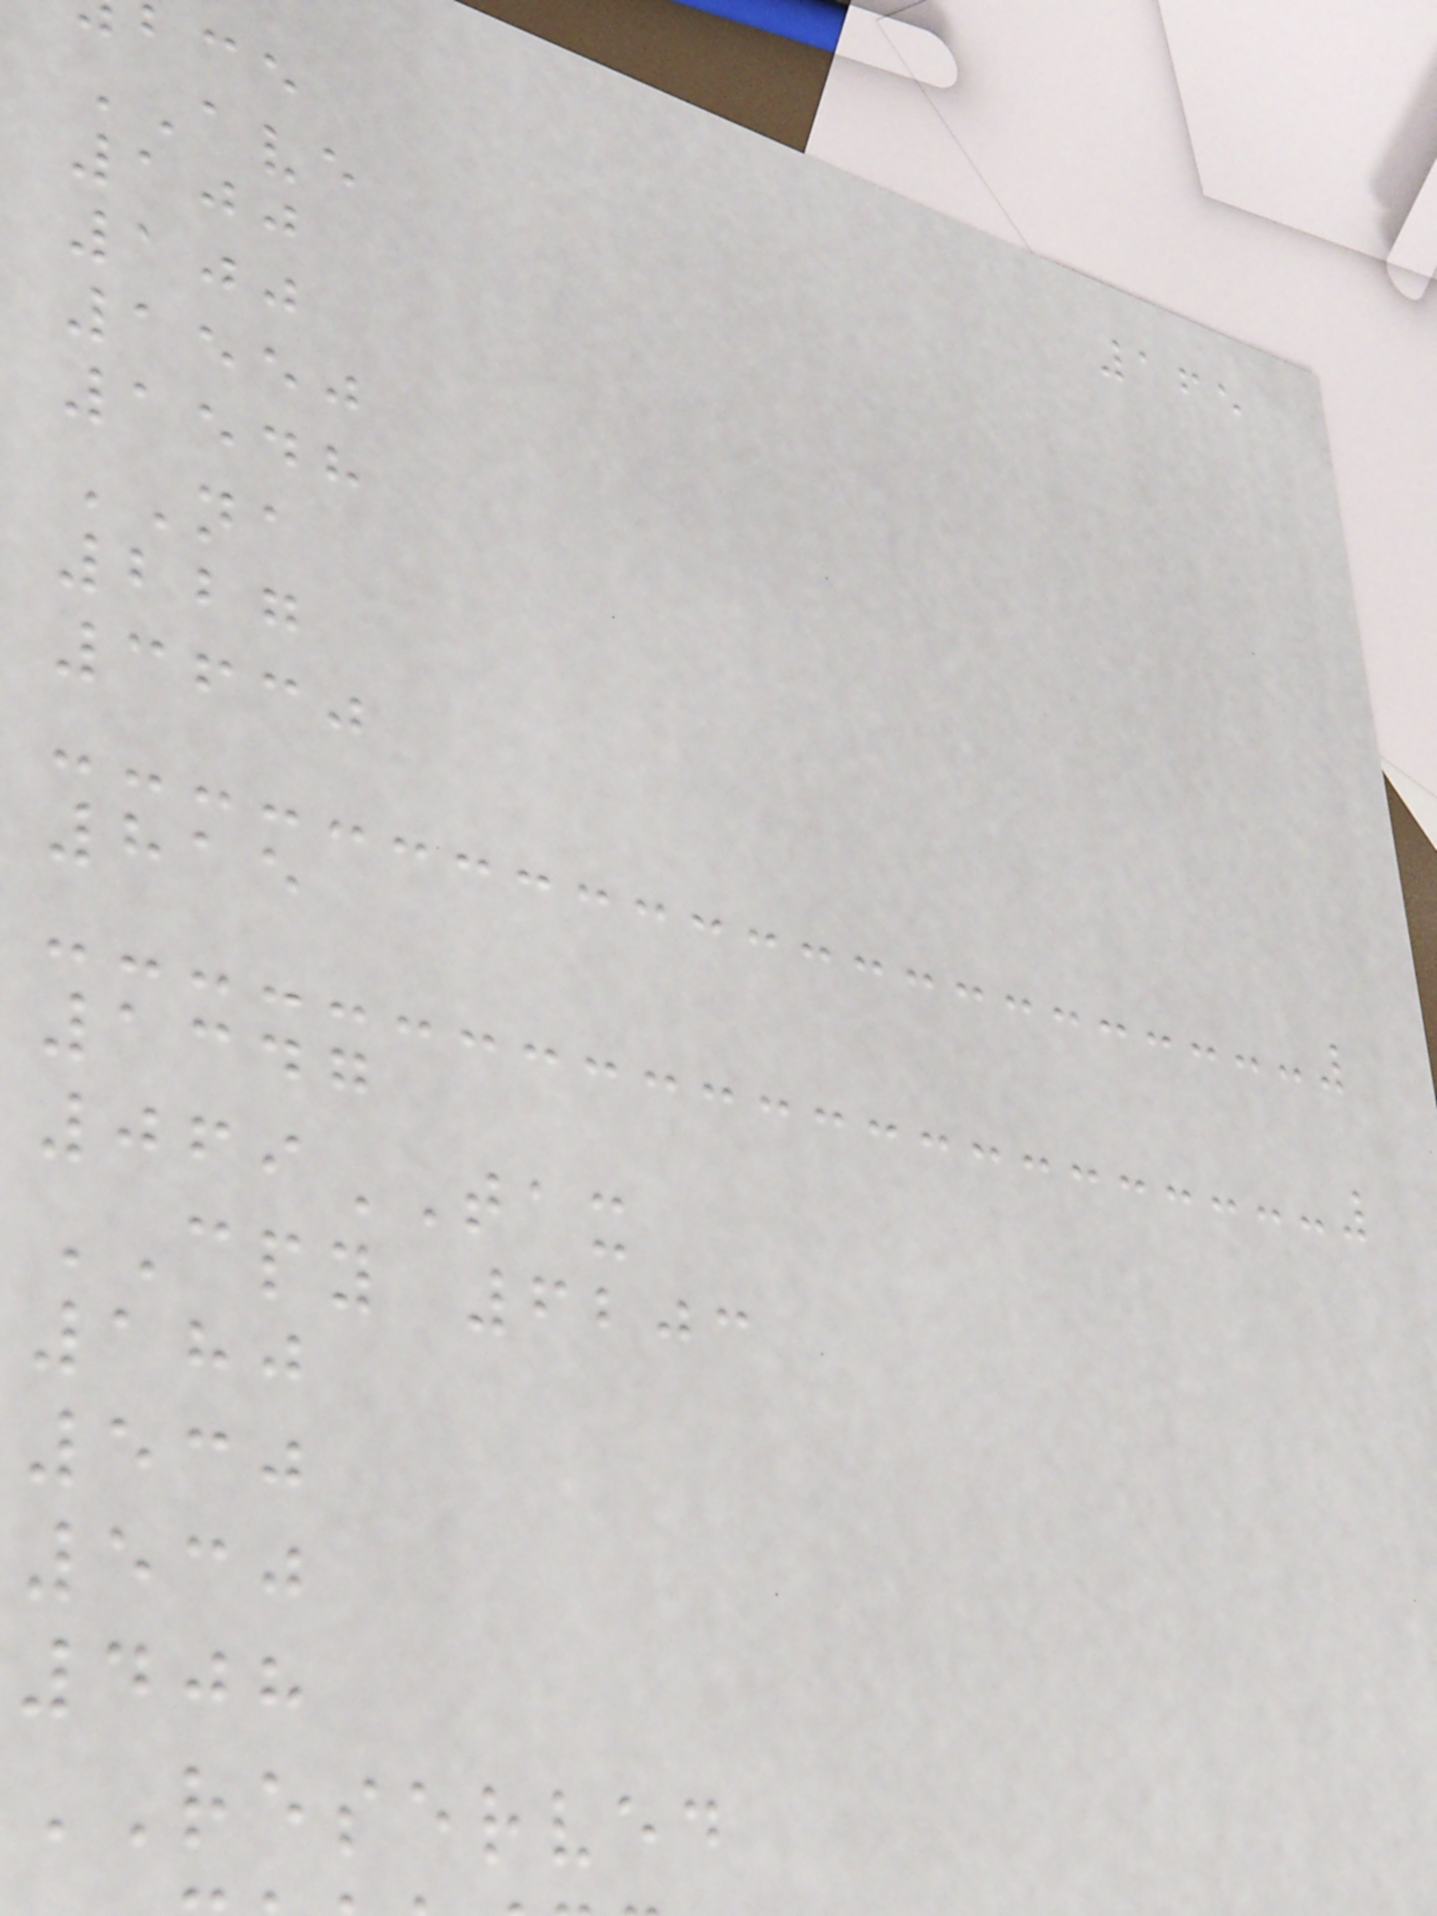165
AVE
100
100
1550
1548
NA
227
3630
815
1347
069TAX
CPY 6203
180
530
530
408
RESERVED
